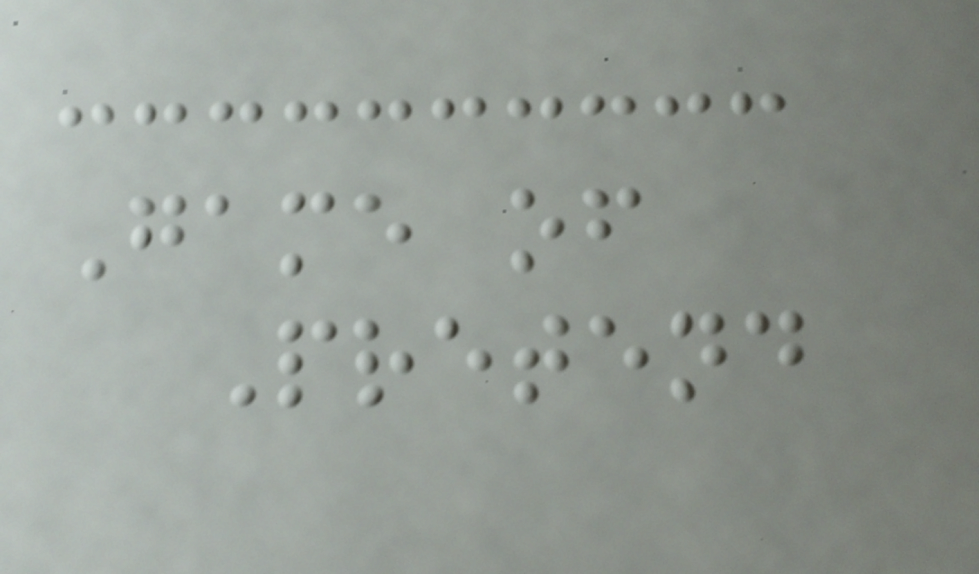Game of
Pretend
